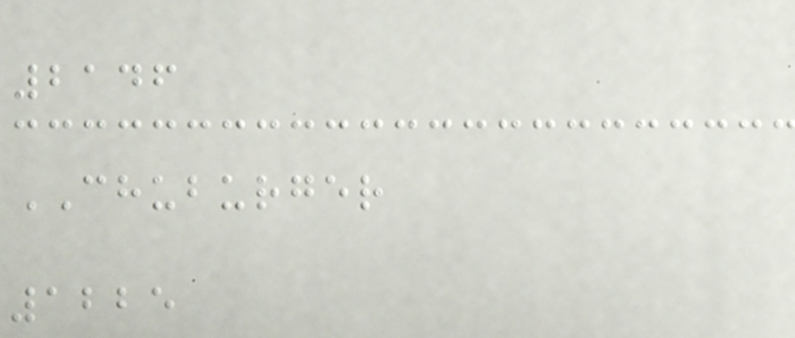2146
CHUBURGER
1225
